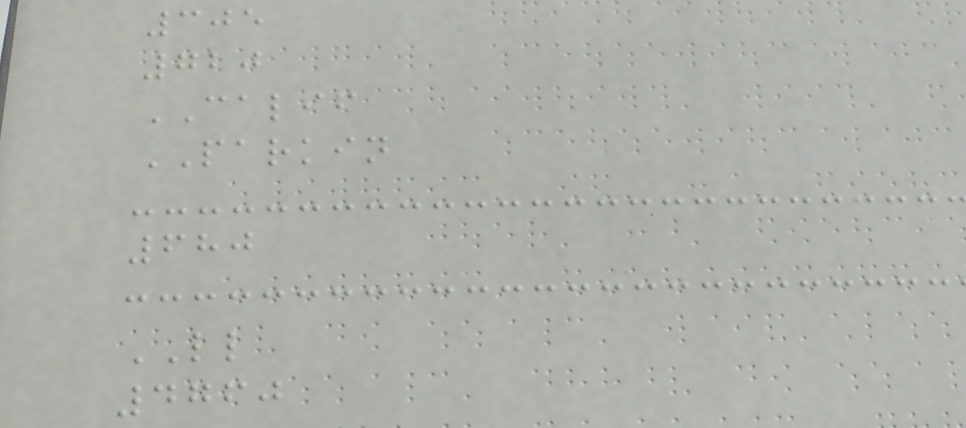305
720
CALIF
PARKIN
680
LL
4760
